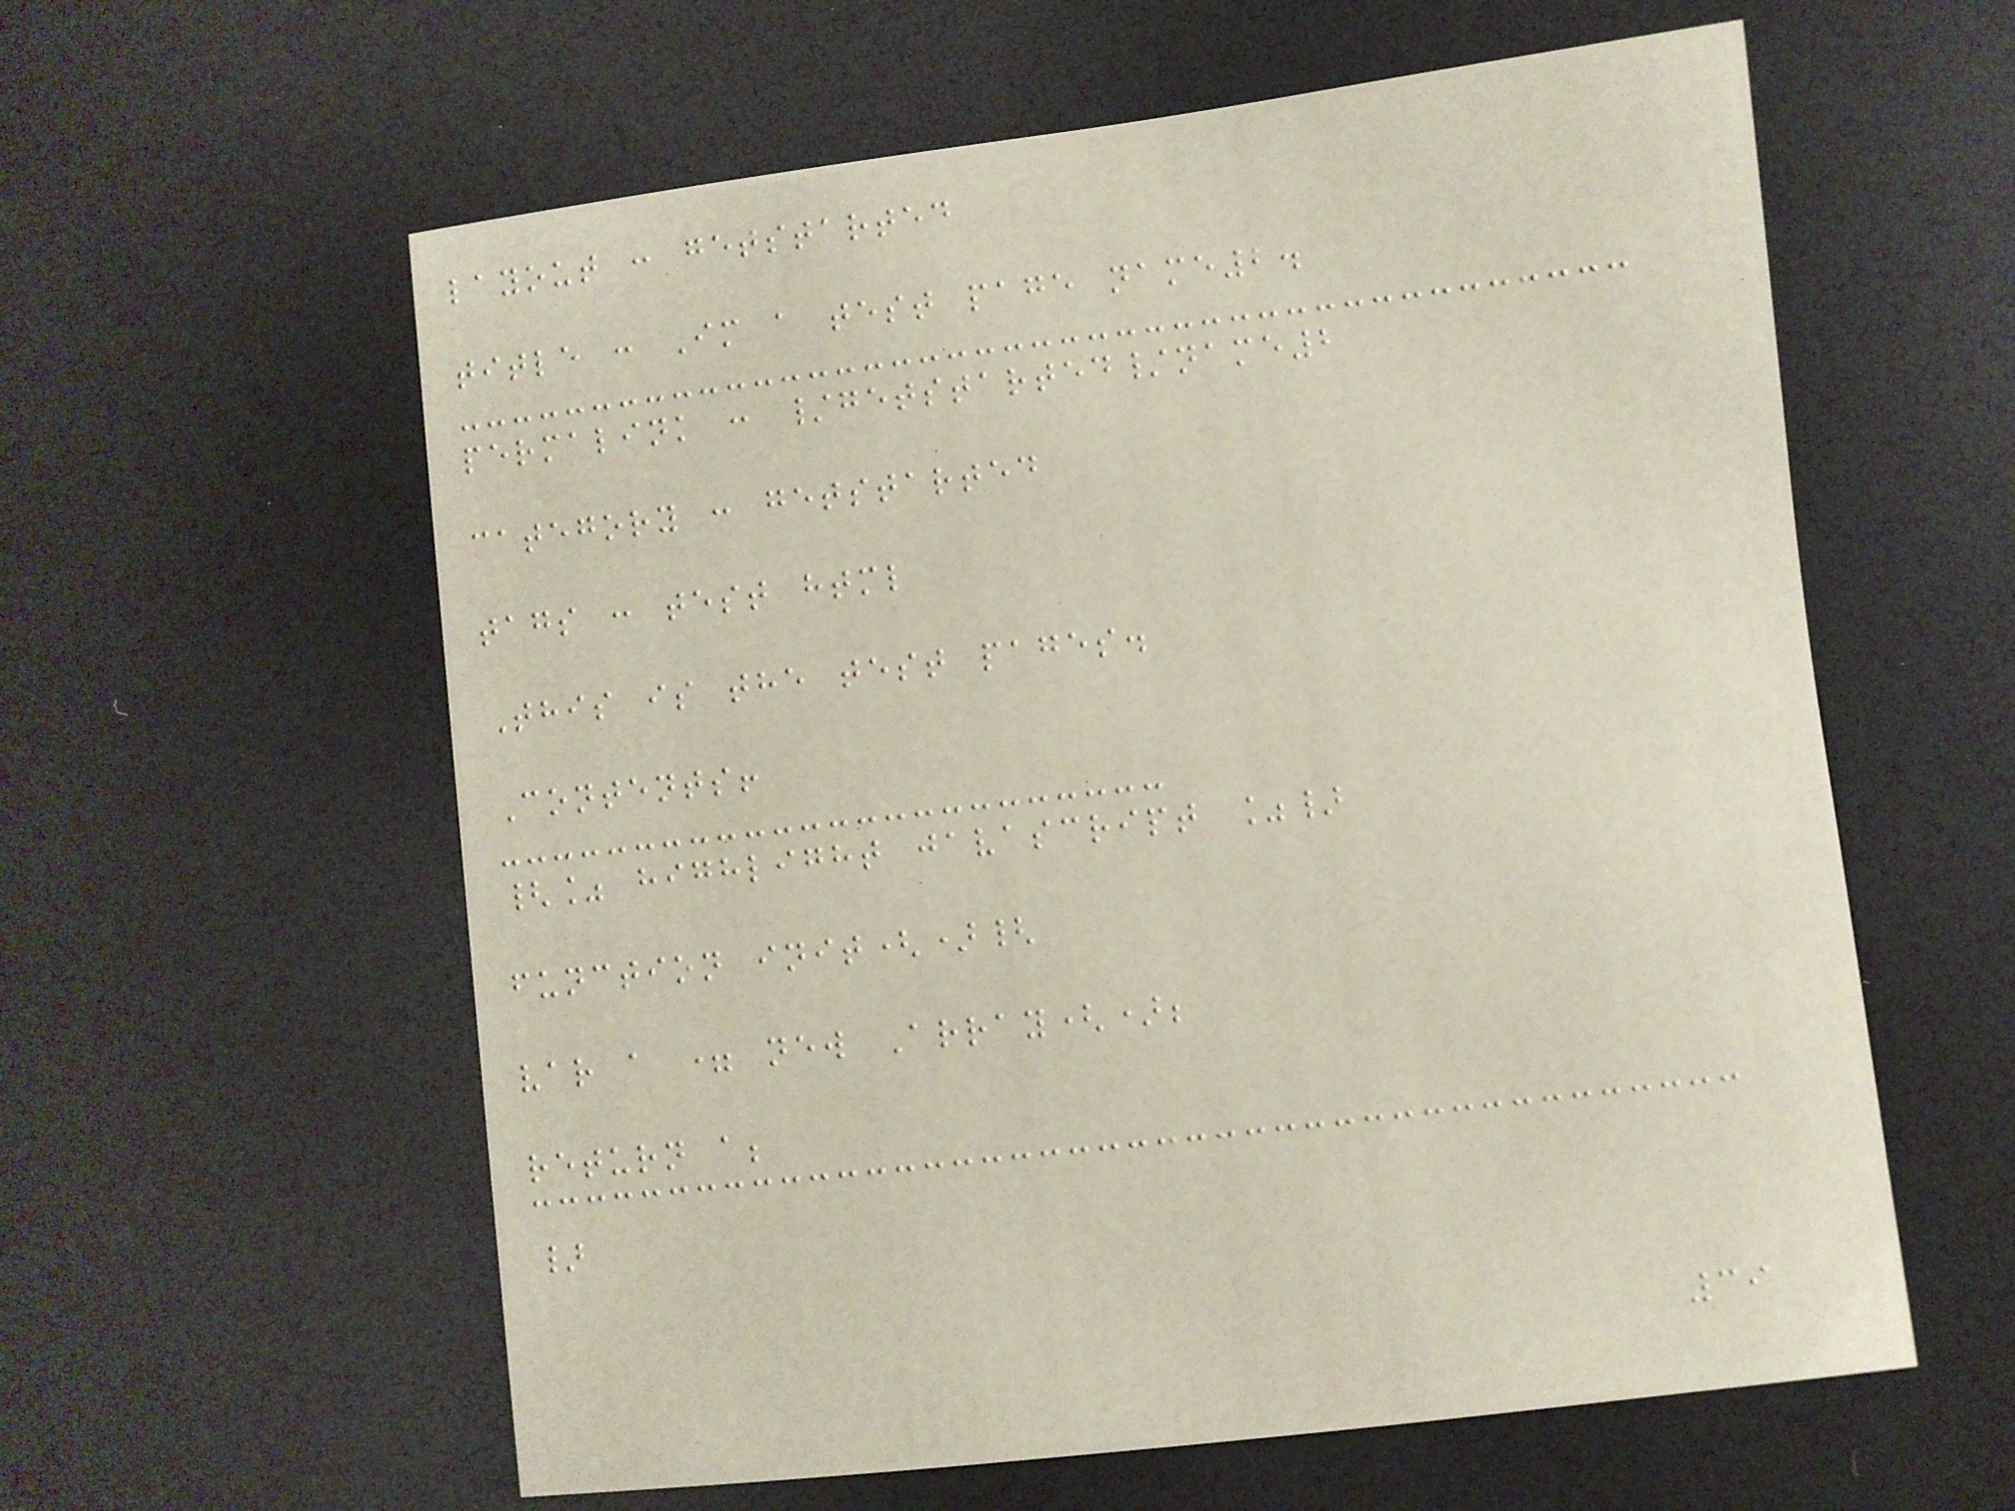layout : getstarted
title : Im a test page name2.
permalink : /getstarted/name2
category : getstarted
tags : test html
This is the test pages.
Contents!
{% highlight javascript %}
function init(){
var a = new Array();
return a;
}
39
